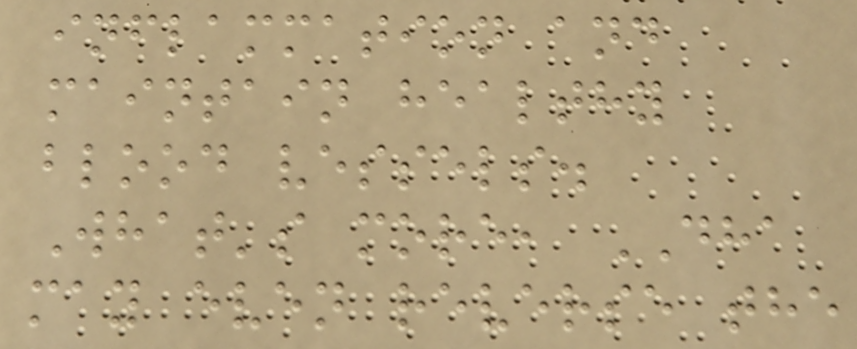inflammation and
maintain healthy
blood vessels.
What's more, DHA
may even reverse the
